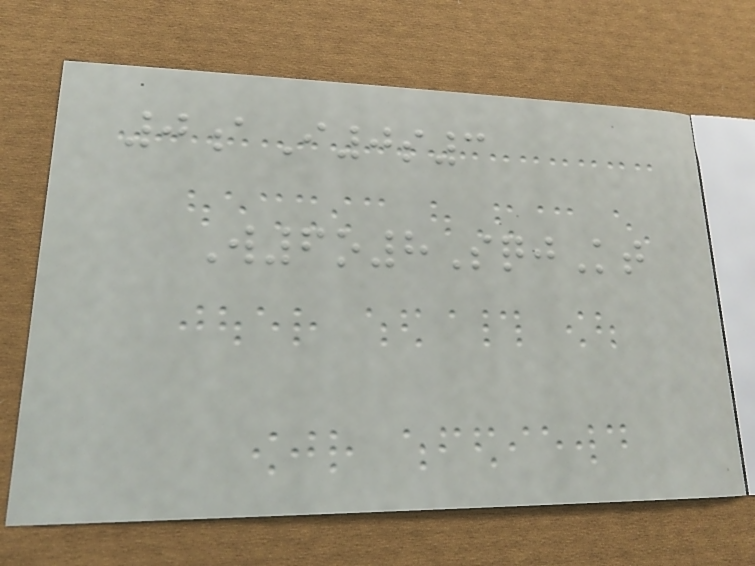0aI0s3
W6o8SqjKt
